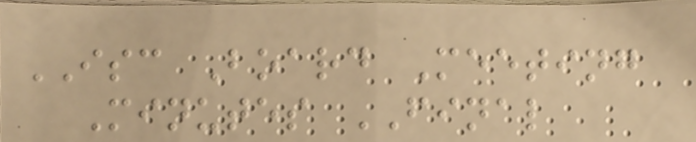ISC Board Meeting
Minutes FINAL
